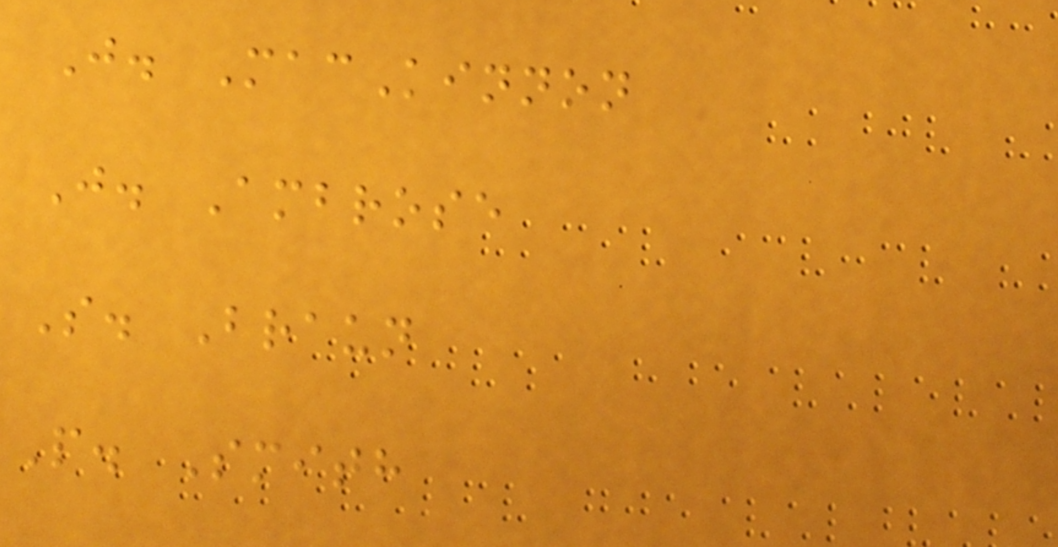J. MacKinnon
J. Ambrose
S. Braun
P. Smith
